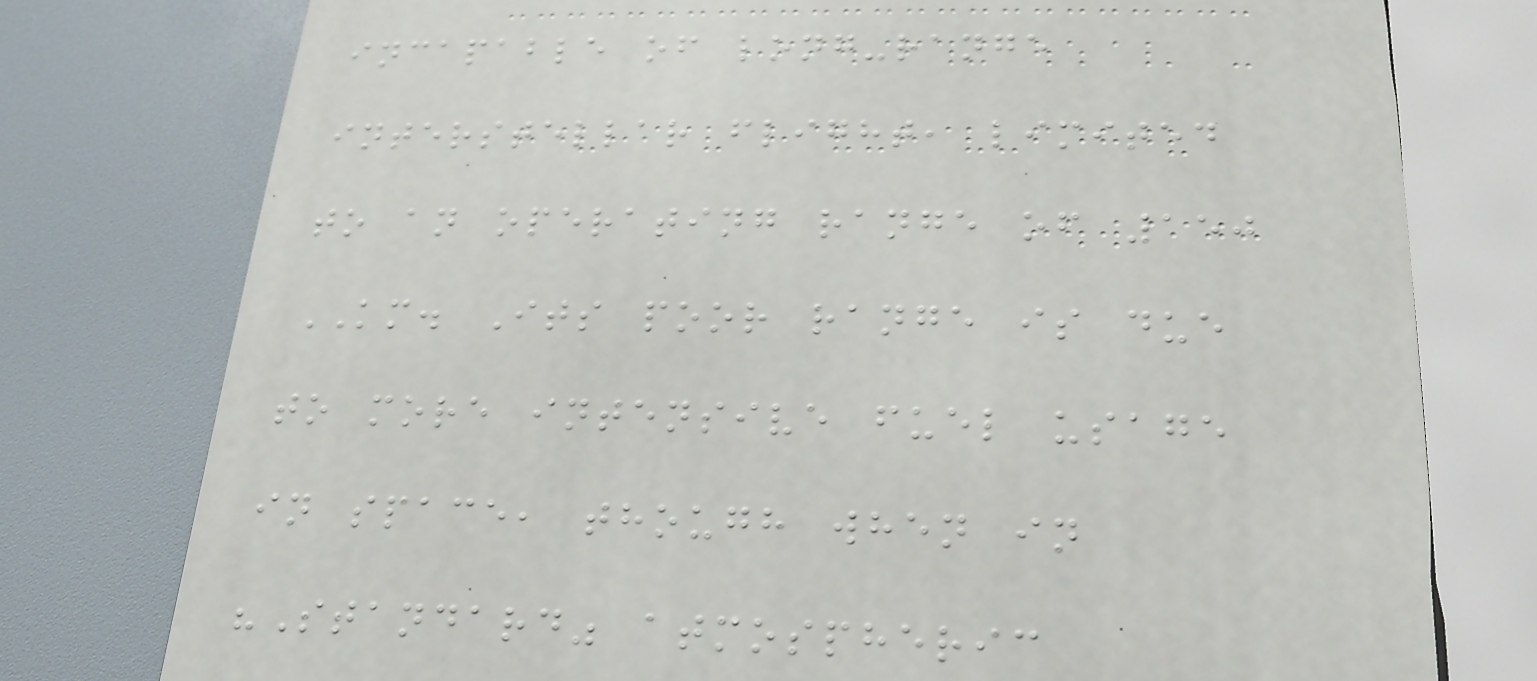incapable of long-range
interstellar flight, limited
to an operating range of 150
KM. Its poor range is due
to more intensive fuel usage
in space, though when in
"Standard" atmospheric
